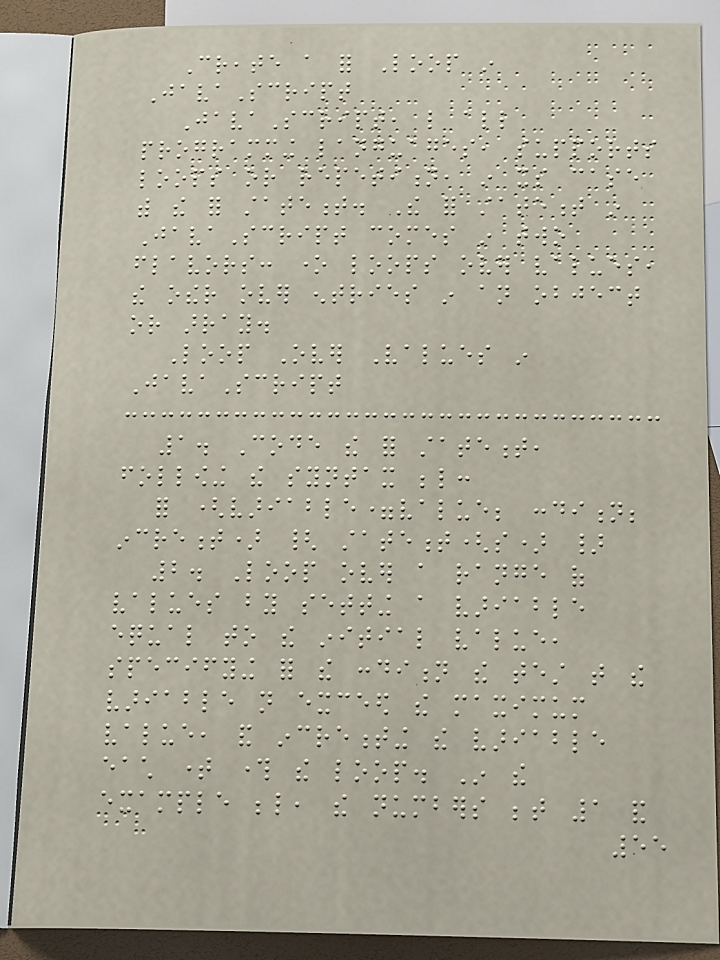Create a for Loop in
JavaScript
JavaScript, like all
programming languages, supports
loops or repetition, in its case
with the for statement. The for statement in
JavaScript comes in two
flavors: one loops over values,
the other over entries in an object
or array.
Loop Over Values in
JavaScript
1. Code the for statement,
following the syntax below:
for (variable=value; condition;
increment) { statement(s) }
2. Loop over a range of
values by setting a variable
equal to the initial value,
specifying for the condition the test that the
variable not exceed the maximum
value, and incrementing the variable
each time through the loop. In the
example below, the numbers between 1 and
55
